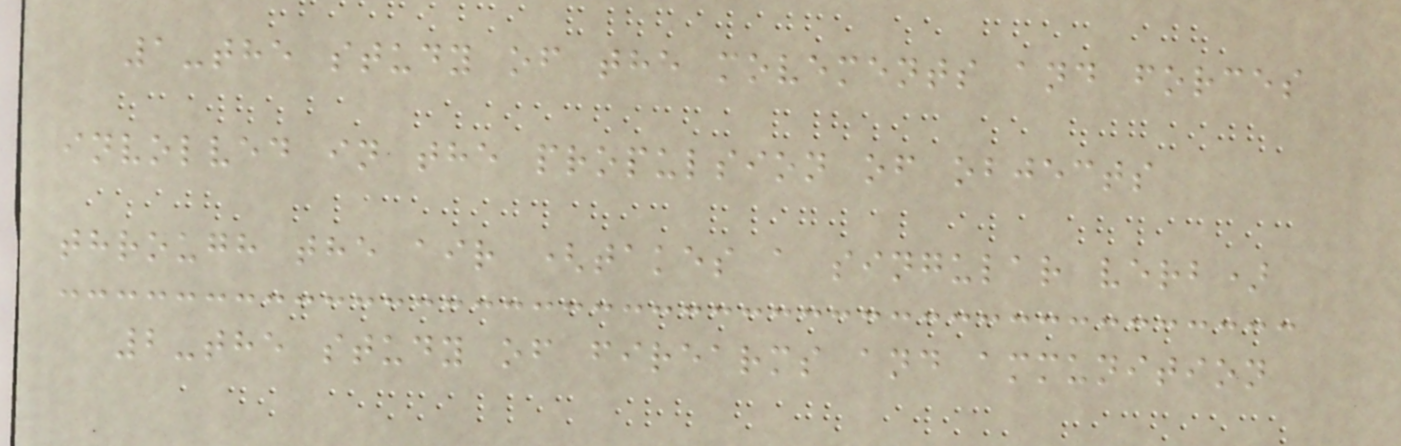1-the study of the movements and forces
involved in the propulsion of objects
through the air (takes a singular verb)
2-the study of firearms and ammunition
